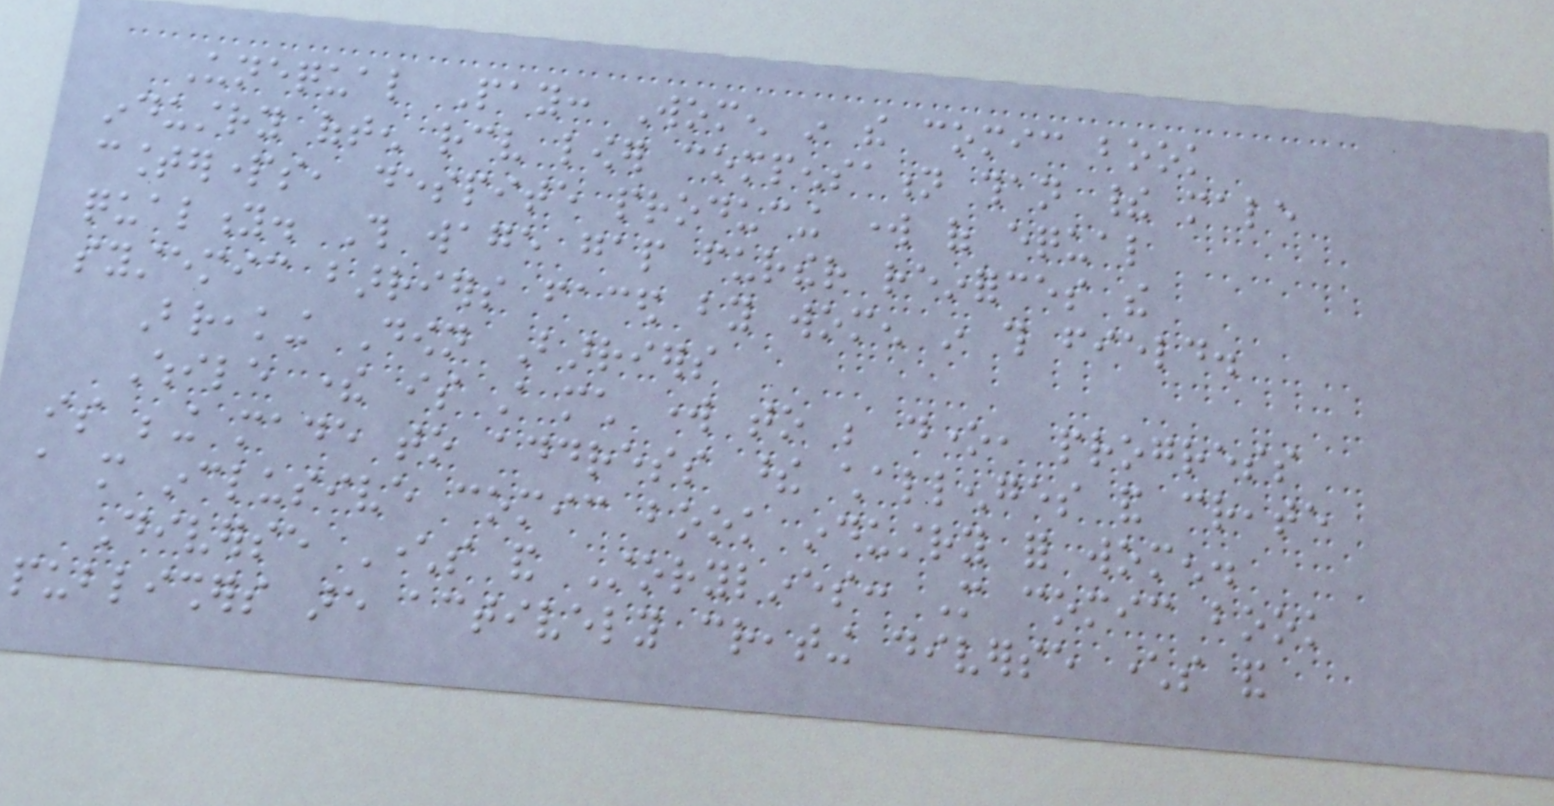Unequal Pay: Women in the comic book
industry often receive lower compensation than their male
counterparts, despite producing work of equal
quality. This wage gap further reinforces the
systemic barriers faced by women in this field.
Breaking Down Barriers
While there is still much work to be done, progress
is being made to address these challenges and create
a more inclusive comic book industry for women.
Diverse Characters and Storylines: More comic book
publishers are actively creating diverse characters and
